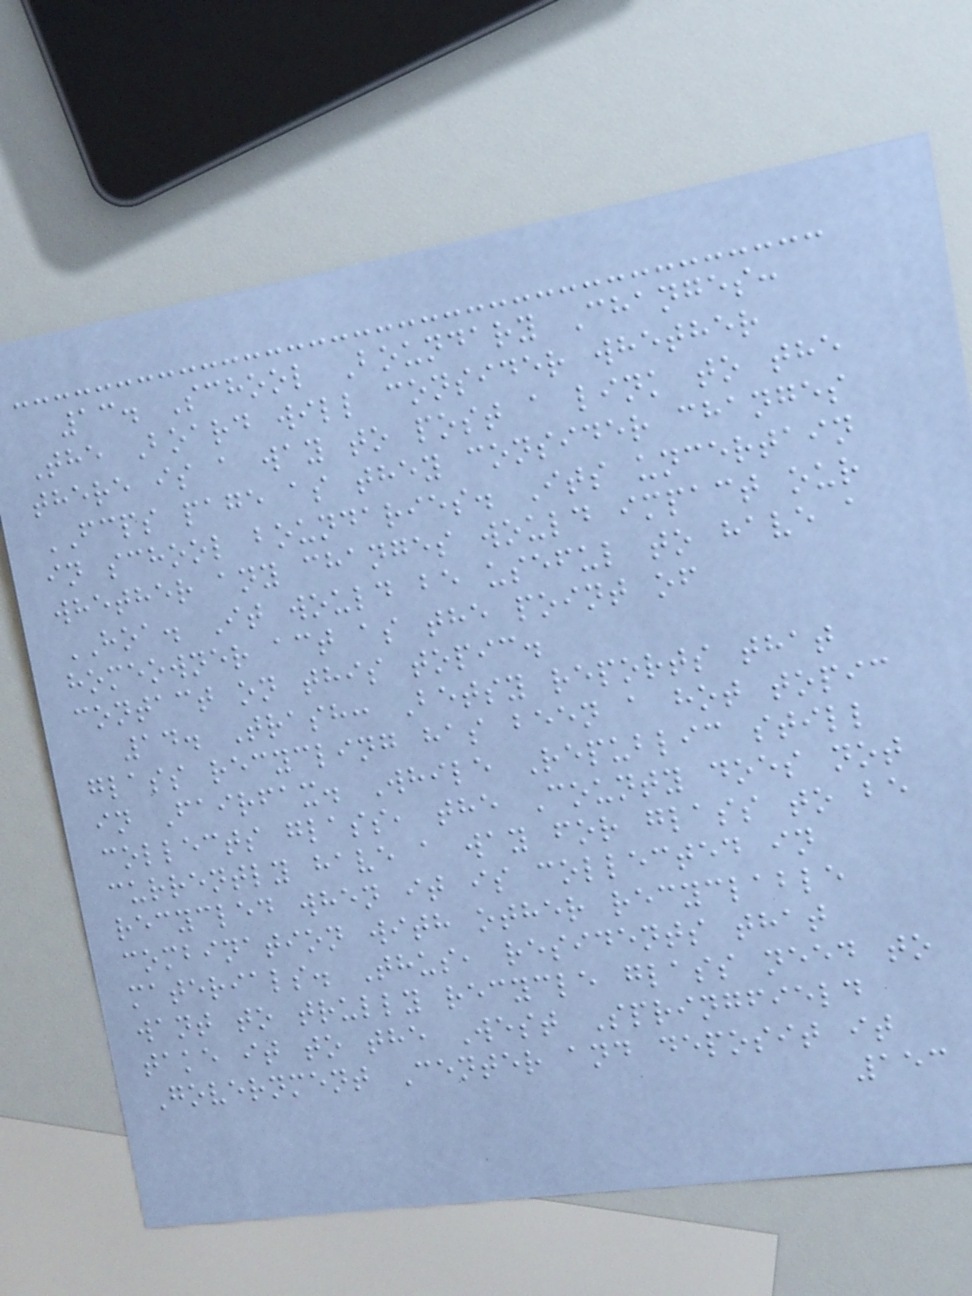13. School Boundary Changes:
The Board will consider whether
there is a way to post a link to the
FCPS page as they consider changes
in school boundaries. Its uncertain
whether any changes would impact our
HOA. It would be useful to have a
homeowner act as the point of
contact on this topic.
14. Trash: Betsy reports that
glass recycling has been a hot topic
in Fairfax. While Republic still
collects glass, the County does not
currently have a way for glass to be
recycled when it is collected in
combination with other recyclable
materials. Thus, residents that
want to trully recycle glass need to
take it to the West Springfield
Government Center and deposit it
153
